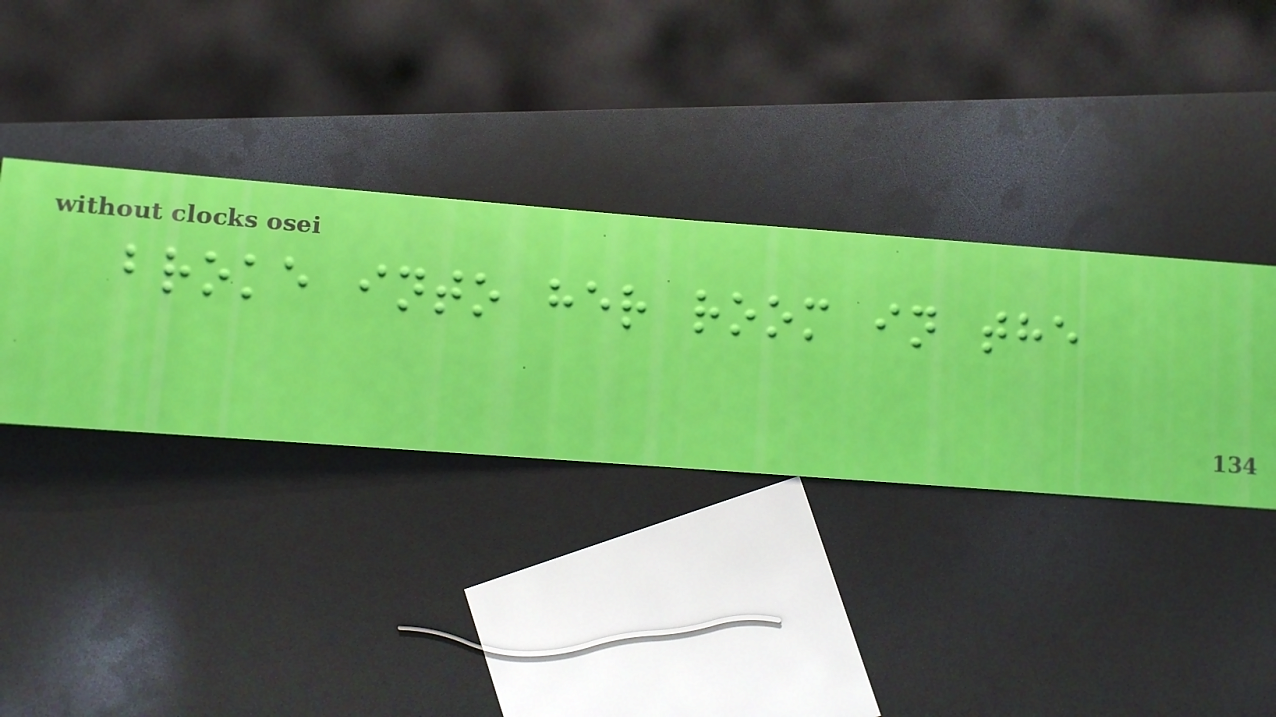broke into her room in the
